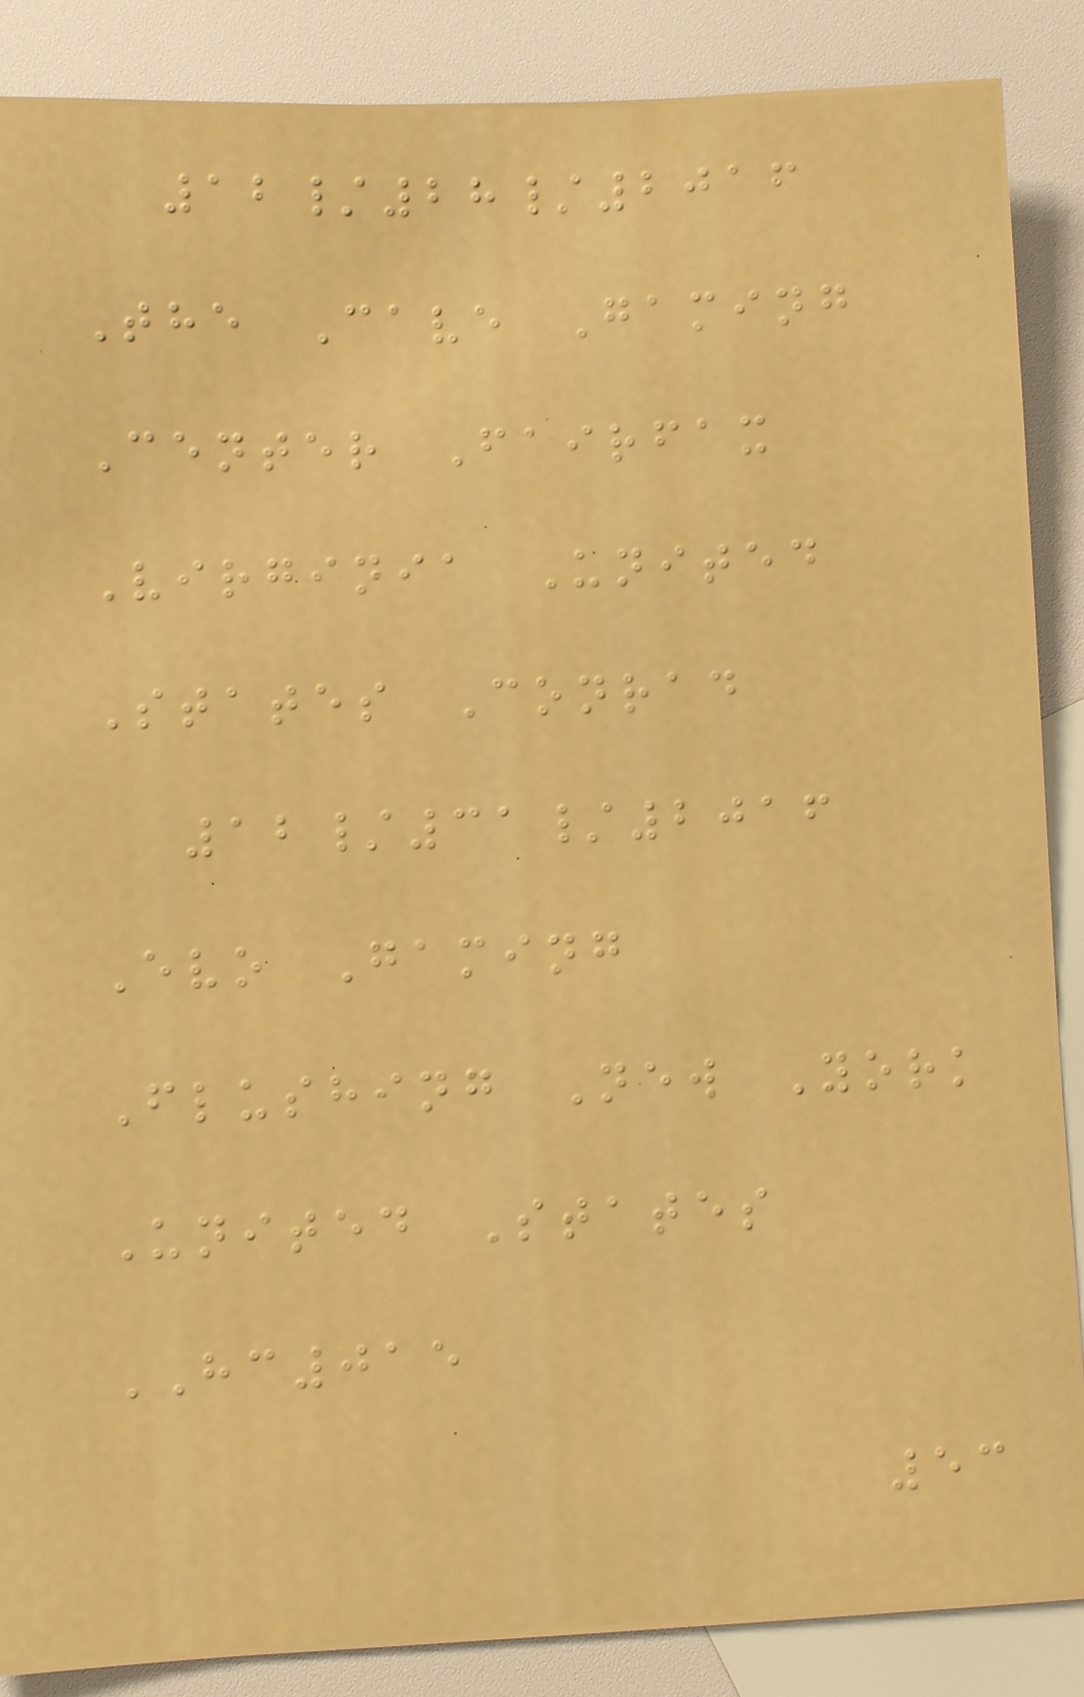12/28/2016
The Cave Gaming
Center Fairfax
Virginia United
States Conrad
12/31/2016
Evo Gaming
Flushing New York
United States
HC015
53
